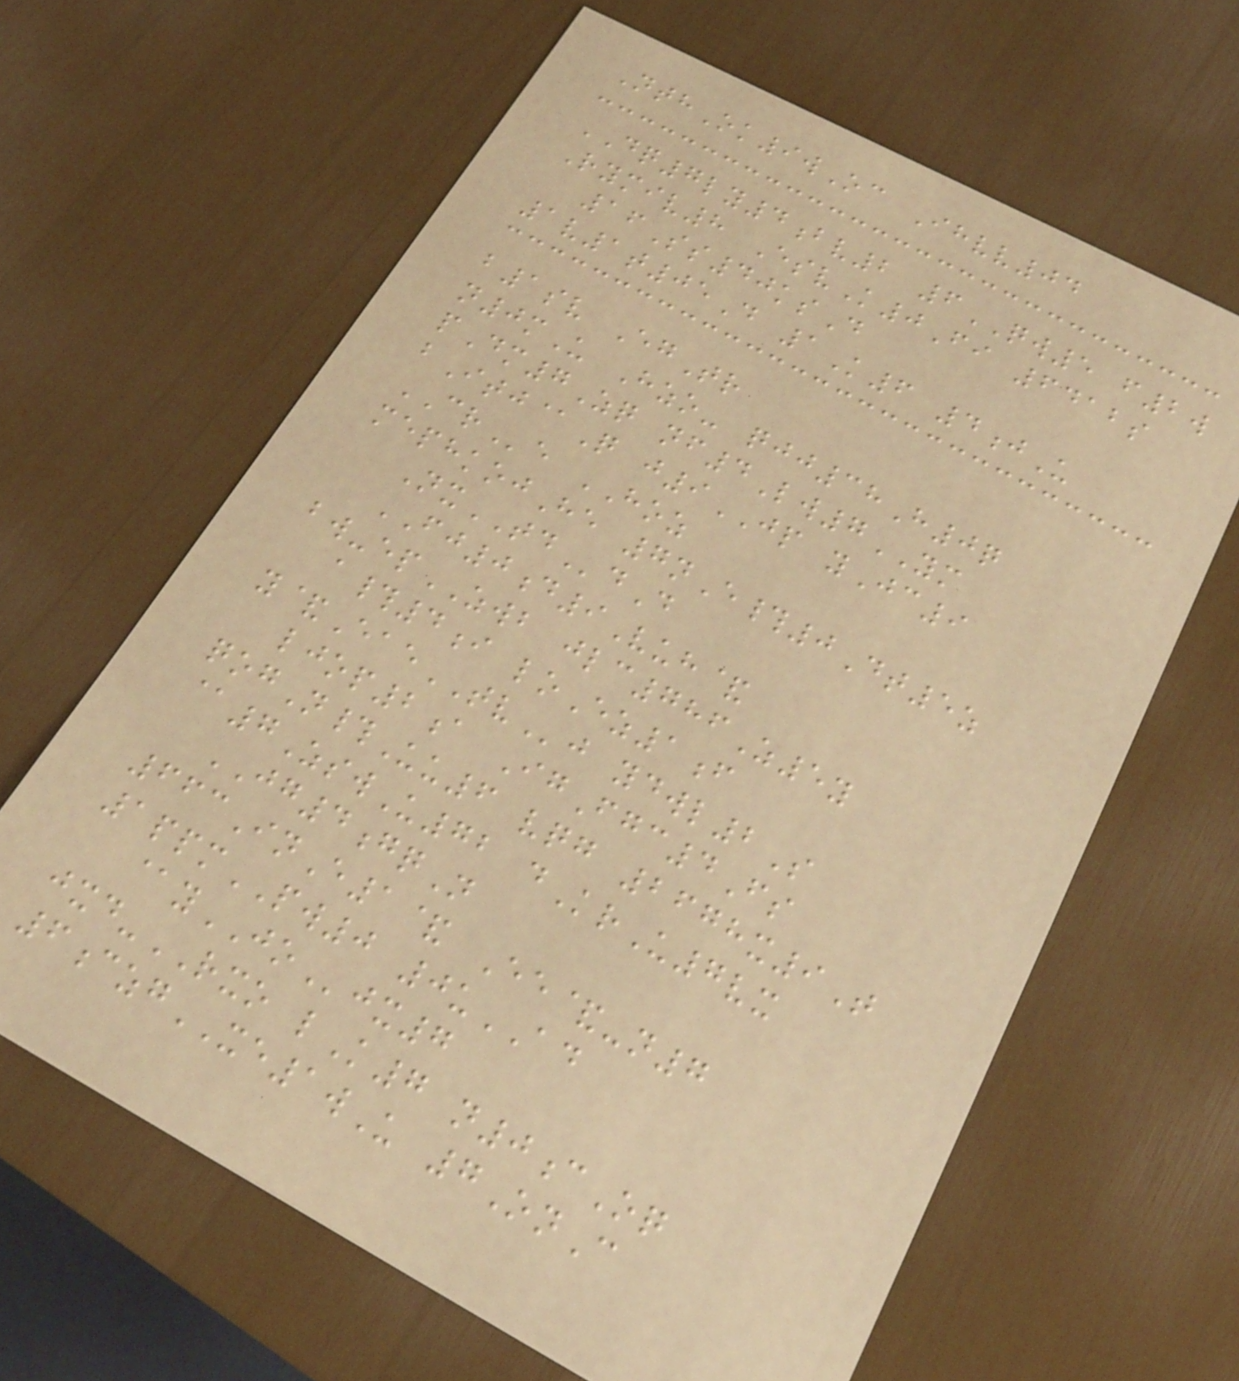NthOk9wOc Ihvv04
DQ7ly4bv2 6QW5 f2w
Rymiv8 EsvK0Fi 6412s
16Ss40ksD
1v1t05D 1K6 4jU
b1sv EgTr
n0mU Hzo- qjj38H0q
pDm7Zq nf4Lw7YM
bItj@Q j9JP yJc9
CRe HOZ
mephkojHe 7nE#0Dt5z
NxTDdD
FJ0d9Vuh&
bw-epZWB jlc786Z5y
a#4i loEz1f
y&EaeTVj ydwl2S
ljop2a IgFgc4Fs
qogN#Uu6 vqg 2678x9T
@7ZswU72 dKrU7vx
JG4gqN
663InE1& Ee&-n7
1ppmPW0 0uAD
@yJOjx7
jxd-RXO lK7 n0cOq
6czgXE1wU 7OnC
